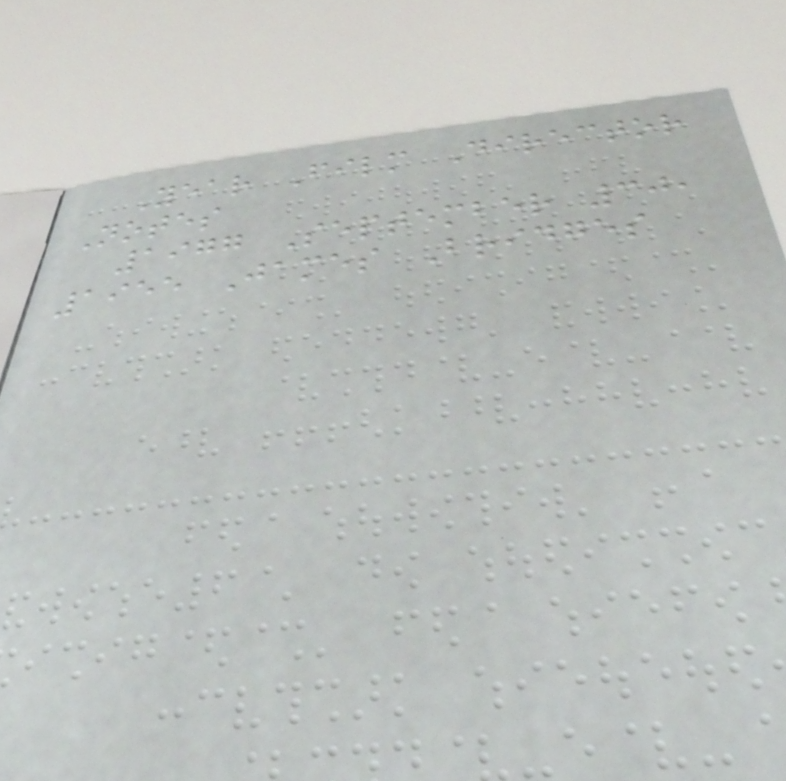Year Film Director
Notes
1977 September 30,
1955 James Bridges
